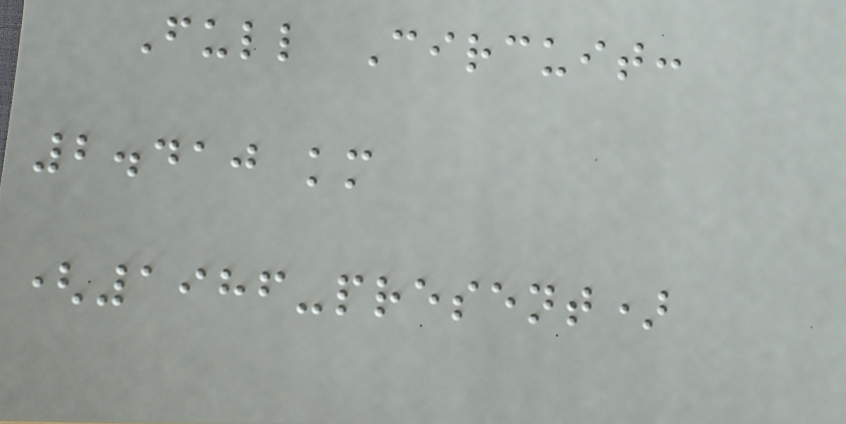Full Circuit:
2.410 km
(1986-present)
